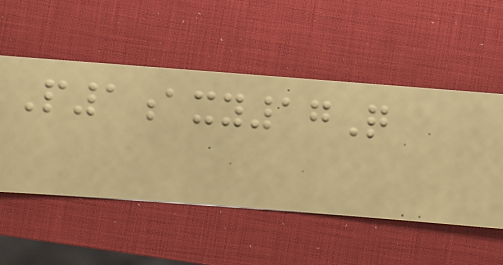P1axy17Q
